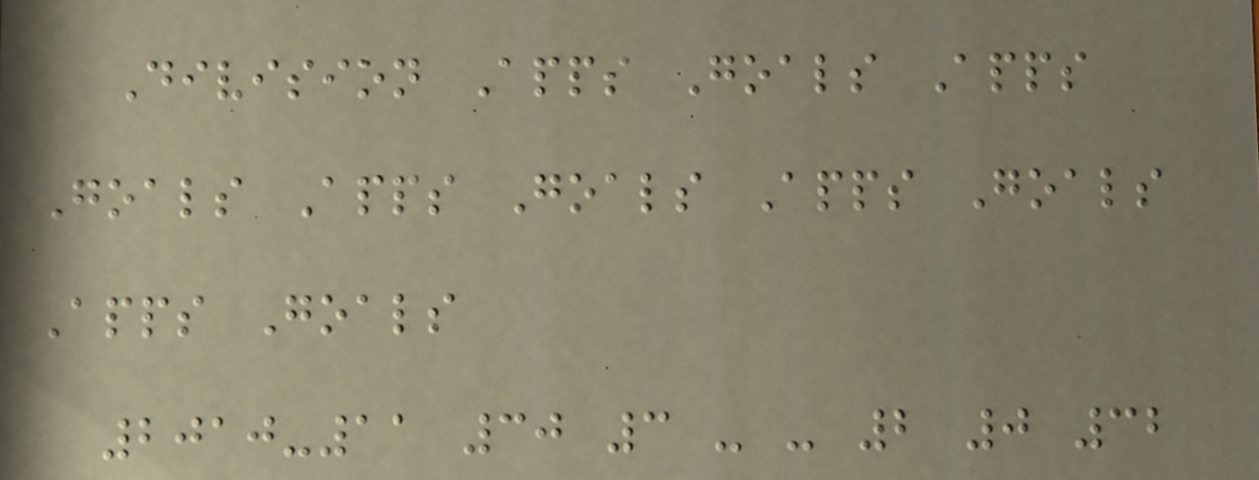Division Apps Goals Apps
Goals Apps Goals Apps Goals
Apps Goals
2010-11 30 3 - - 2 0 32
